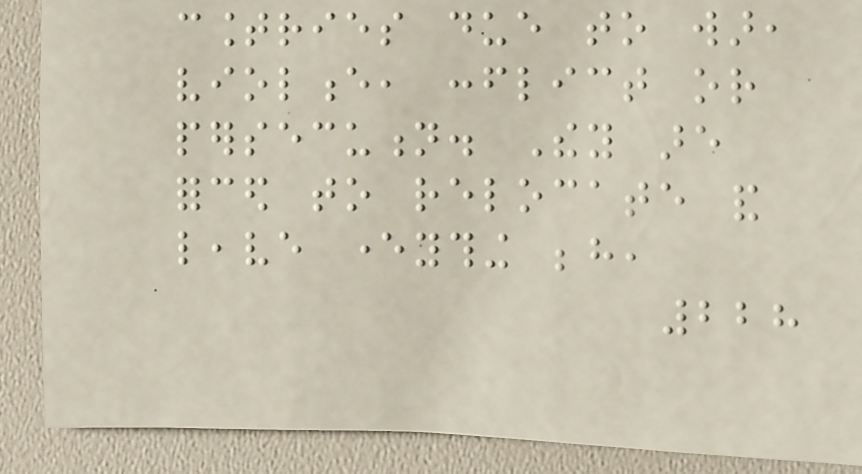countries due to war,
violence, conflict or
persecution. They are
forced to relocate and
leave everything behind,
228
